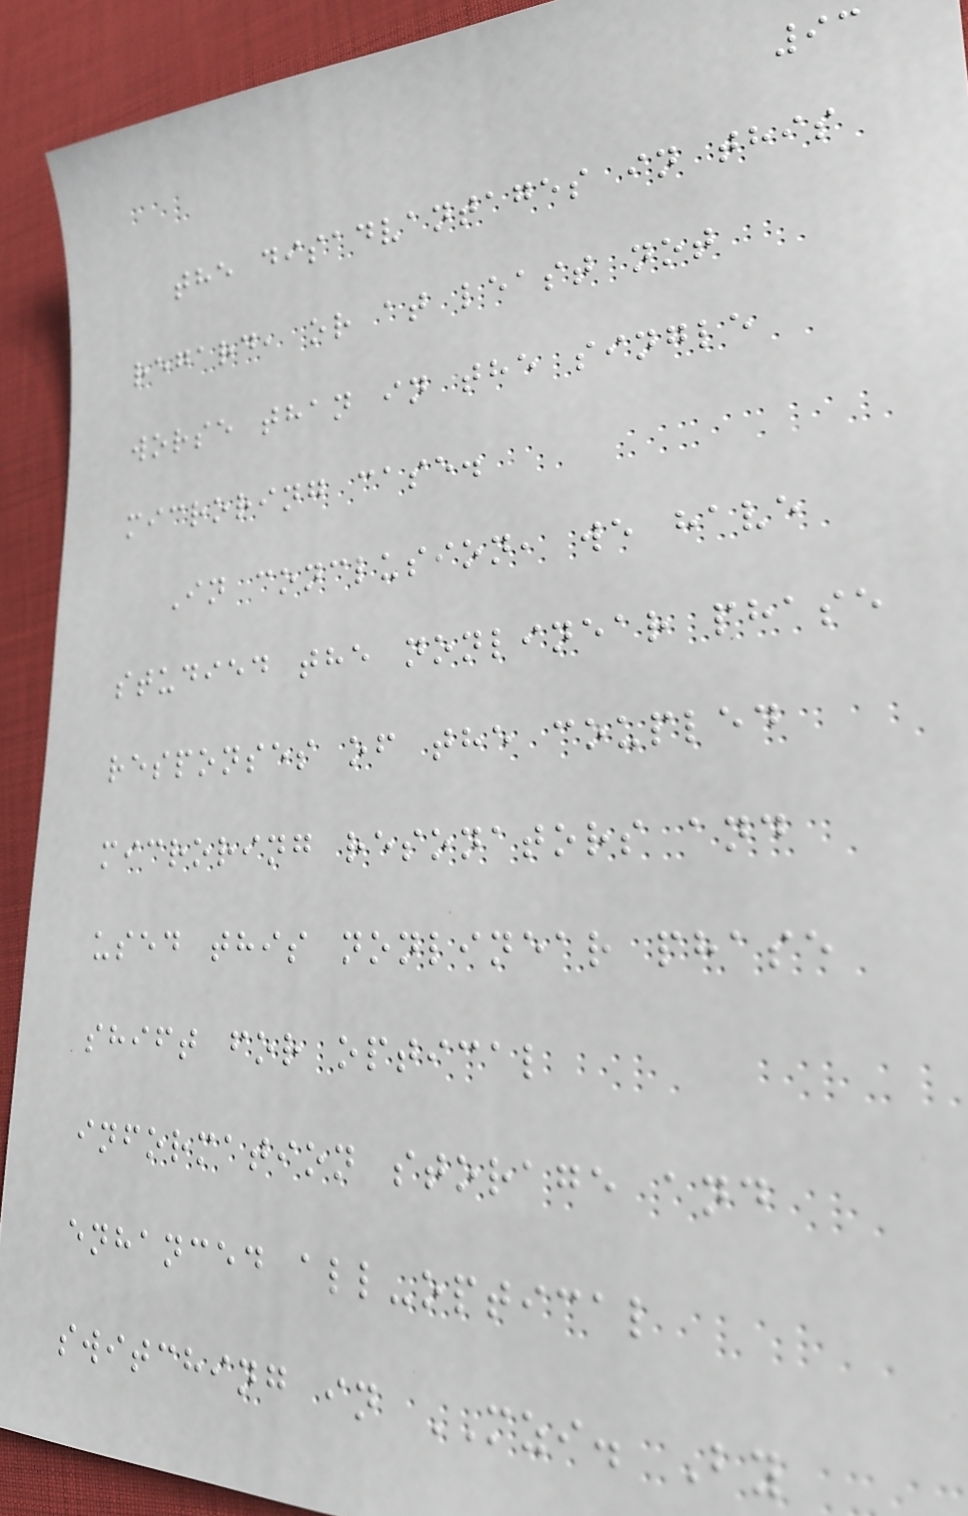93
the disadvantages in this
regard, or at least not
worse than in the single
microring case.
In conclusion, we have
studied the nonlinear phase
responses of the coupled
microring resonators and
used this nonlinear phase
shift for optical
information storage and
enhanced all-optical
switching in MZI. By
